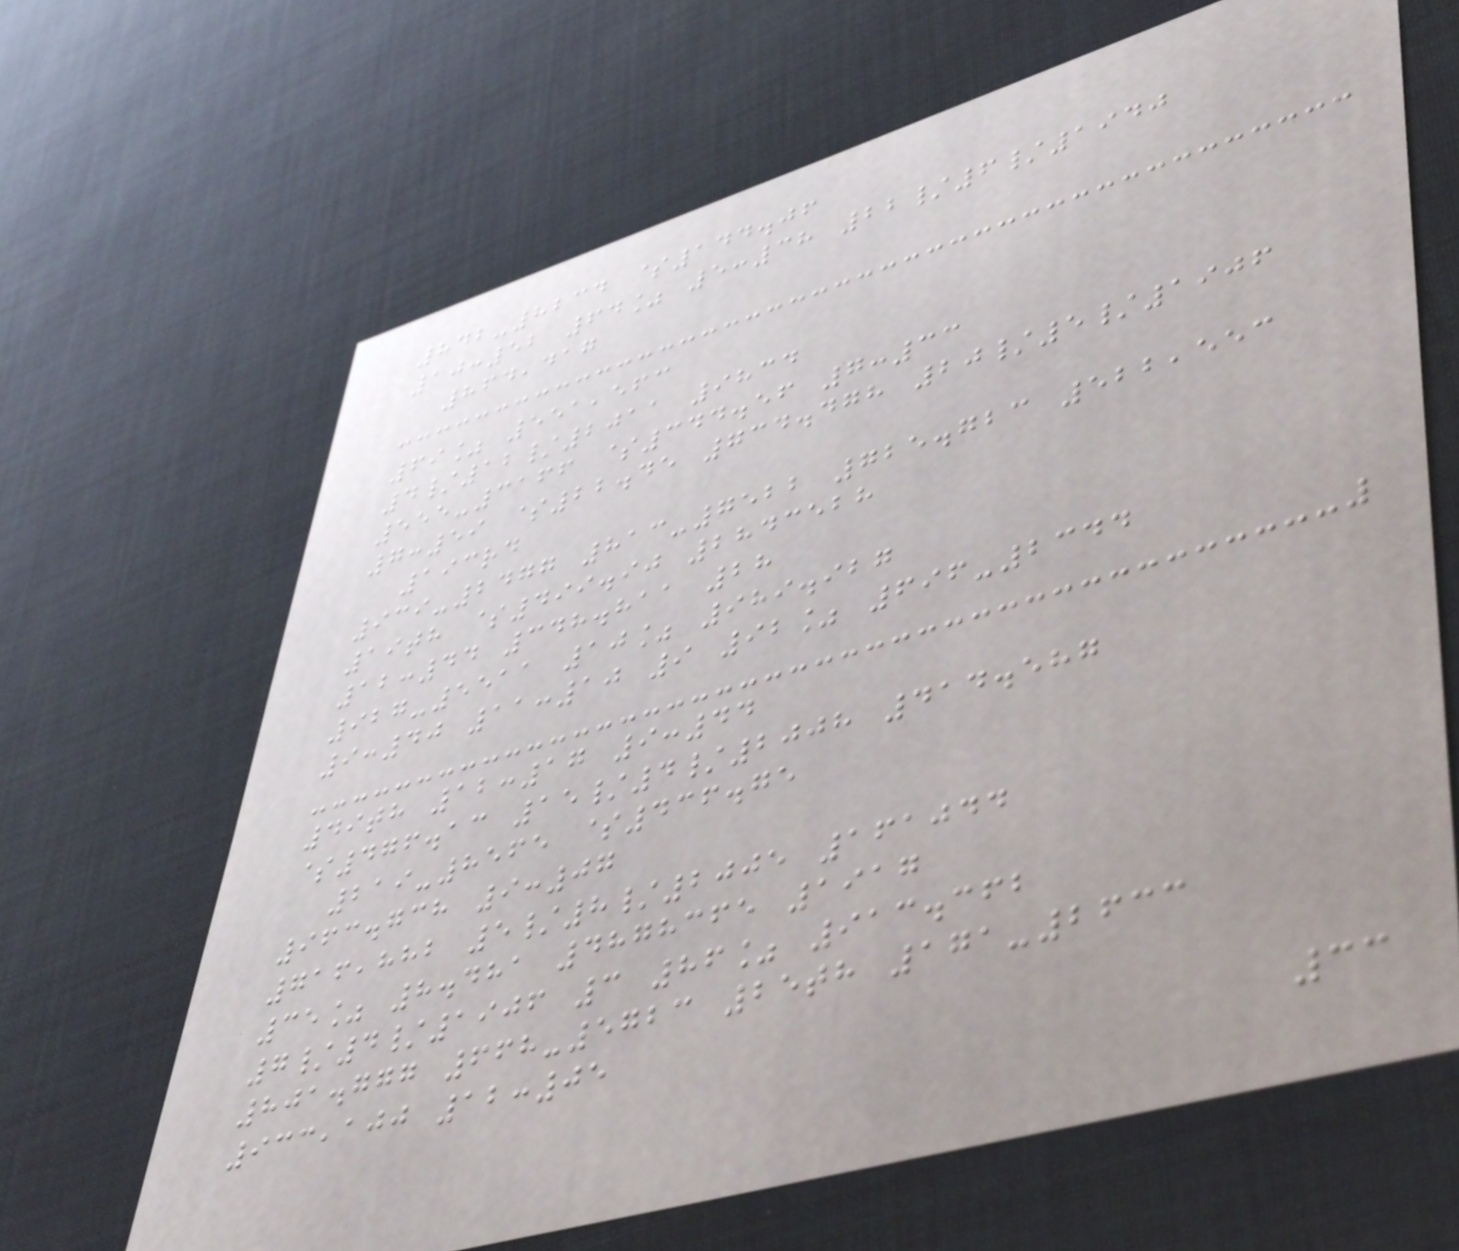842-8234 $144.06
10:52 64% 5:38 22/6/1940
864,417
69% 551,563
4/12/2011 9834
555-3166 $344.56 7:33
7:59 $22.45 734.478 20/5/1906
193rd
939-2477 813-7522 725.723 522,553
19th $499.90 2843528
12:44 348.811 28
927-5511 10% 989.927
9:40 11:10 9 92% 696-2344
49th 12:17 9:44
$476.13 15/4/2008 414.587
219-8565 $436.75
963.738 9:07
716,882 5/8/2005 161044
35% 8.481 4878365 1917
7/4/1906 3 86% 913.362
801.777 668-5723 25th 171-2633
933,100 12:05
33
